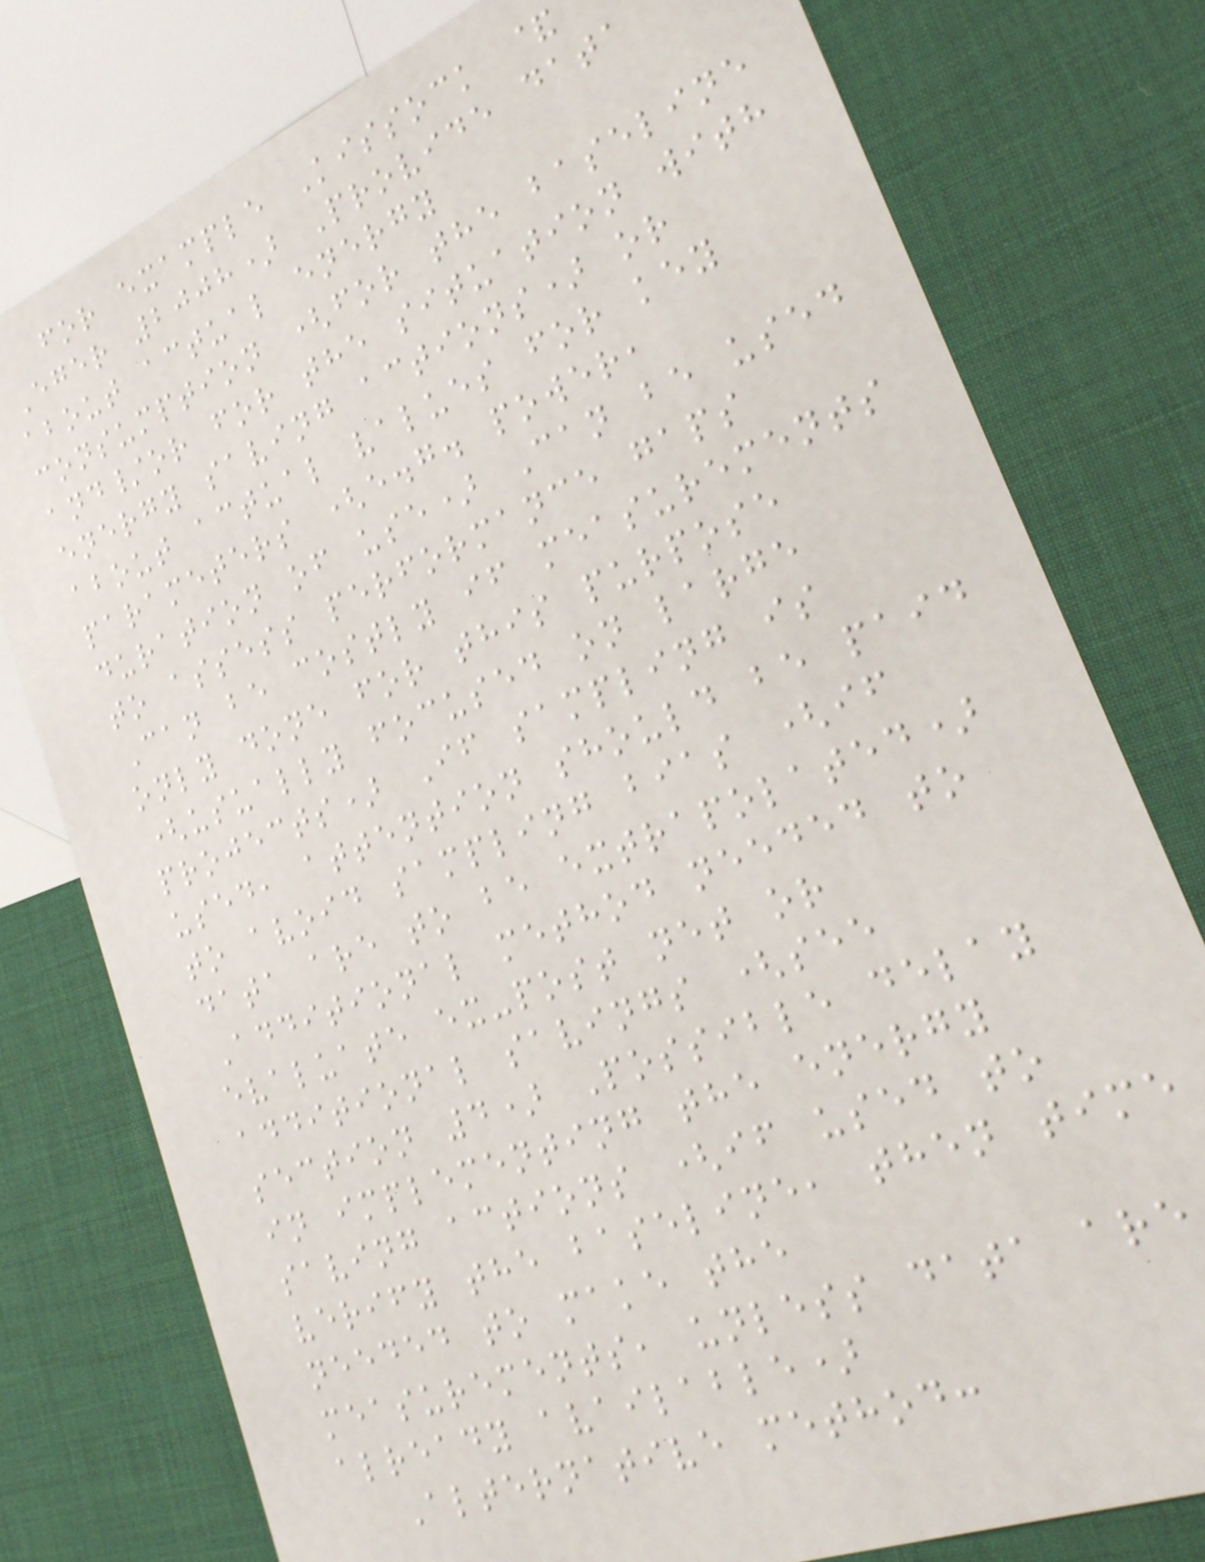for example Kissock &
Eger 2008) Provide data
about actual energy
consumption (for the baseline
and/or for the situation with
energy saving actions) or
about actual values for key
parameters (e.g. power,
duration of use) Can be used
to assess performance gaps
Can be costly if measurements
only done for this purpose
(usually focused on large
projects) If sampling is
used, attention should be paid
to avoid sampling bias (if
data are to be extrapolated)
Additional method needed to
evaluate ex-post net or
additional savings (see
section 4) Possible delay
in implementing the energy
saving actions (if used to
verify the baseline, then time
needed to make the
measurements, unless data are
already available)
Alternative method:
